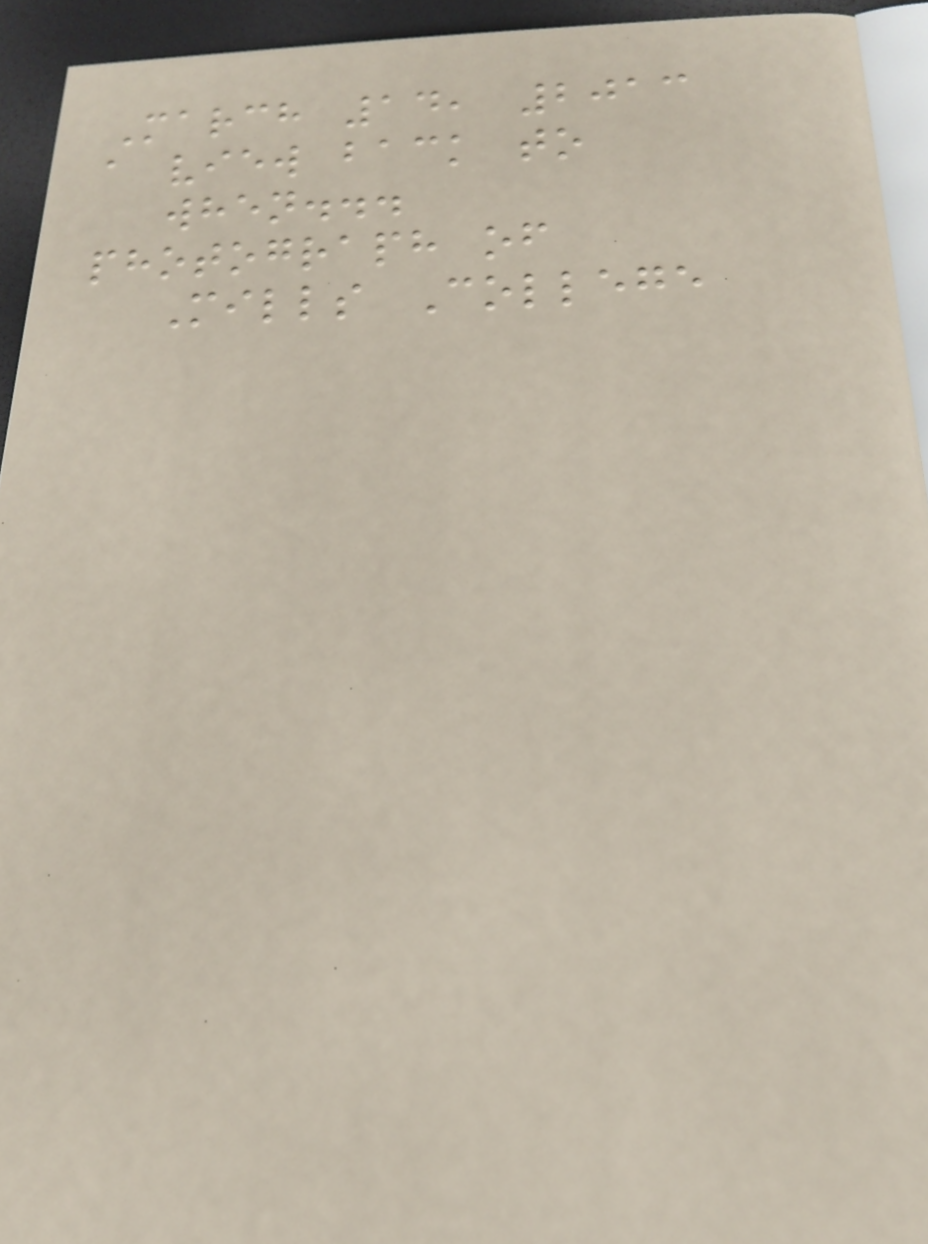March 14, 2013
a view back to
when...
photograph of
Mills College
